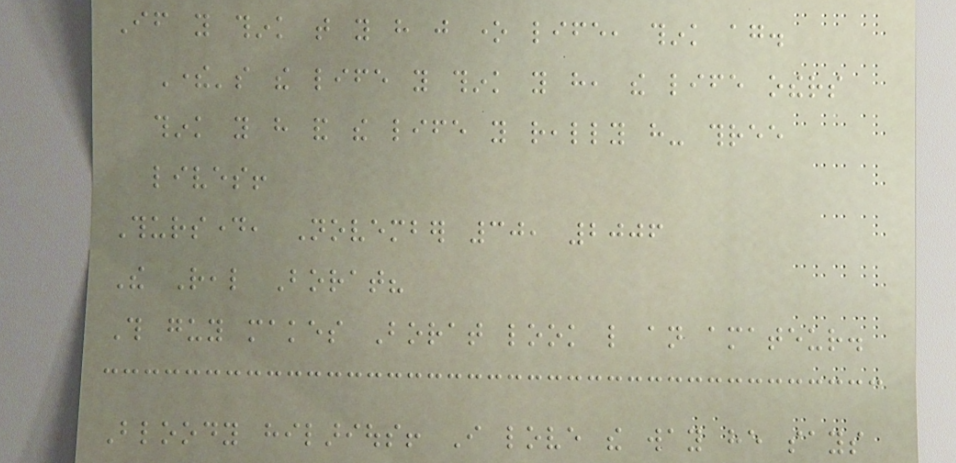If you think that you have just one life, think again.
There's the life you think you have, the life others
think you have and the life you really have- three
lives!
Thursday, November 30, 2006
The Real Borat?
This guy makes Borat look like an amateur.
Bloody hilarious! I love the way he says
